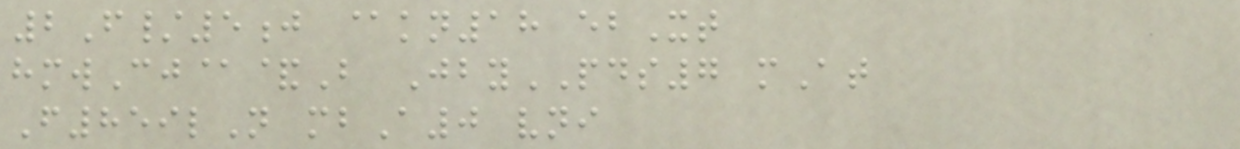2F/5j @kn18 ebXt
hmwCj@&B JbyPDS7 mAt
F859lN mbA0 vni
